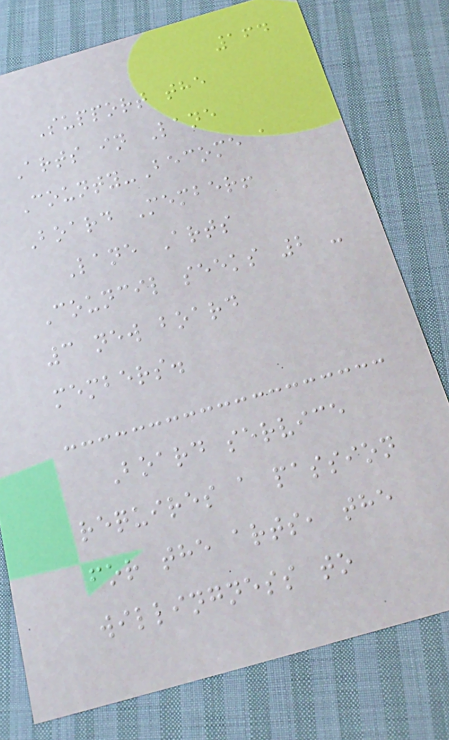164
Support the
Arts in Lane
County-Become a
Board Member!
Lane Arts
Council seeks 2 -
3 new board
members.
Board service
requires a passion
for the arts, the
willingness to
